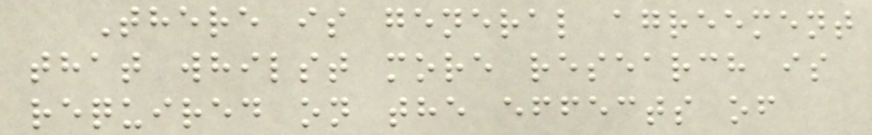There is general agreement
that whilst more research is
required on the effects of
